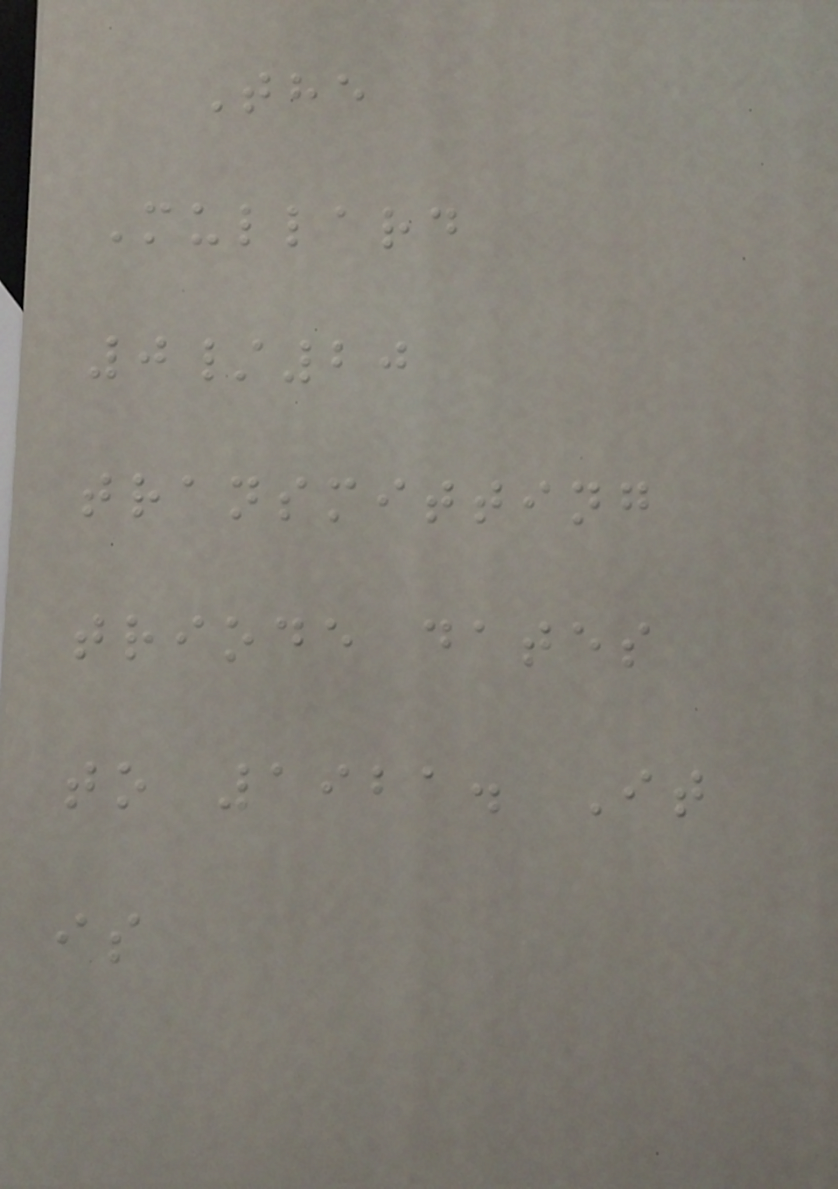The
Mullard
0/20
transmitting
triode dates
to 1921. It
is
